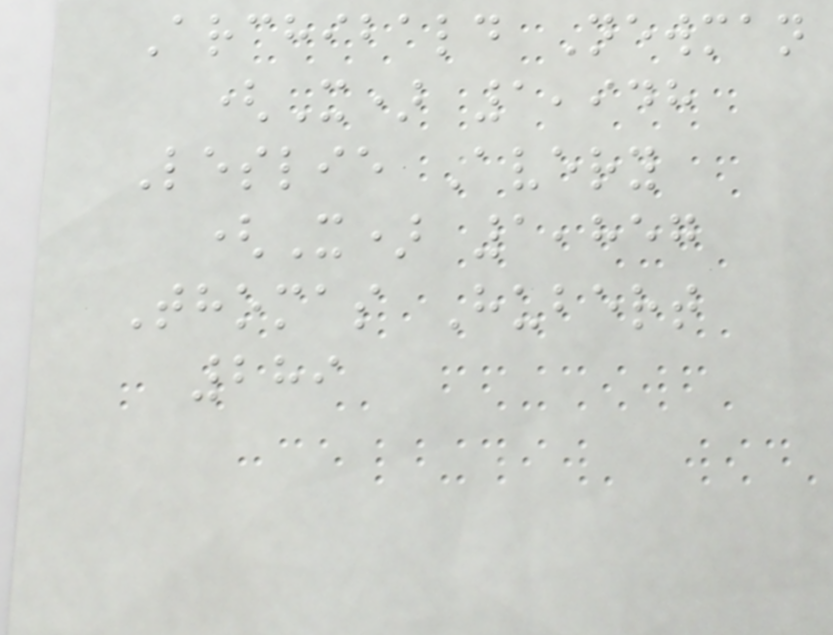Archibald Newman
(X) 1,948
Leslie Avery
(X) 1,857
Thomas Hubert
289
